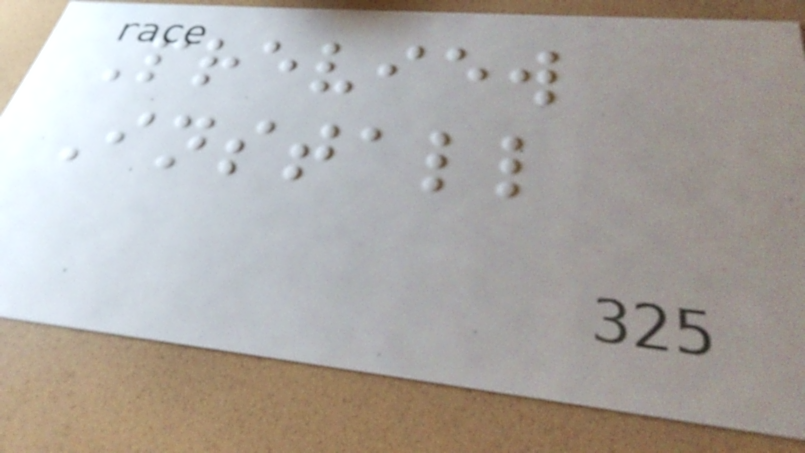Preview
Install
